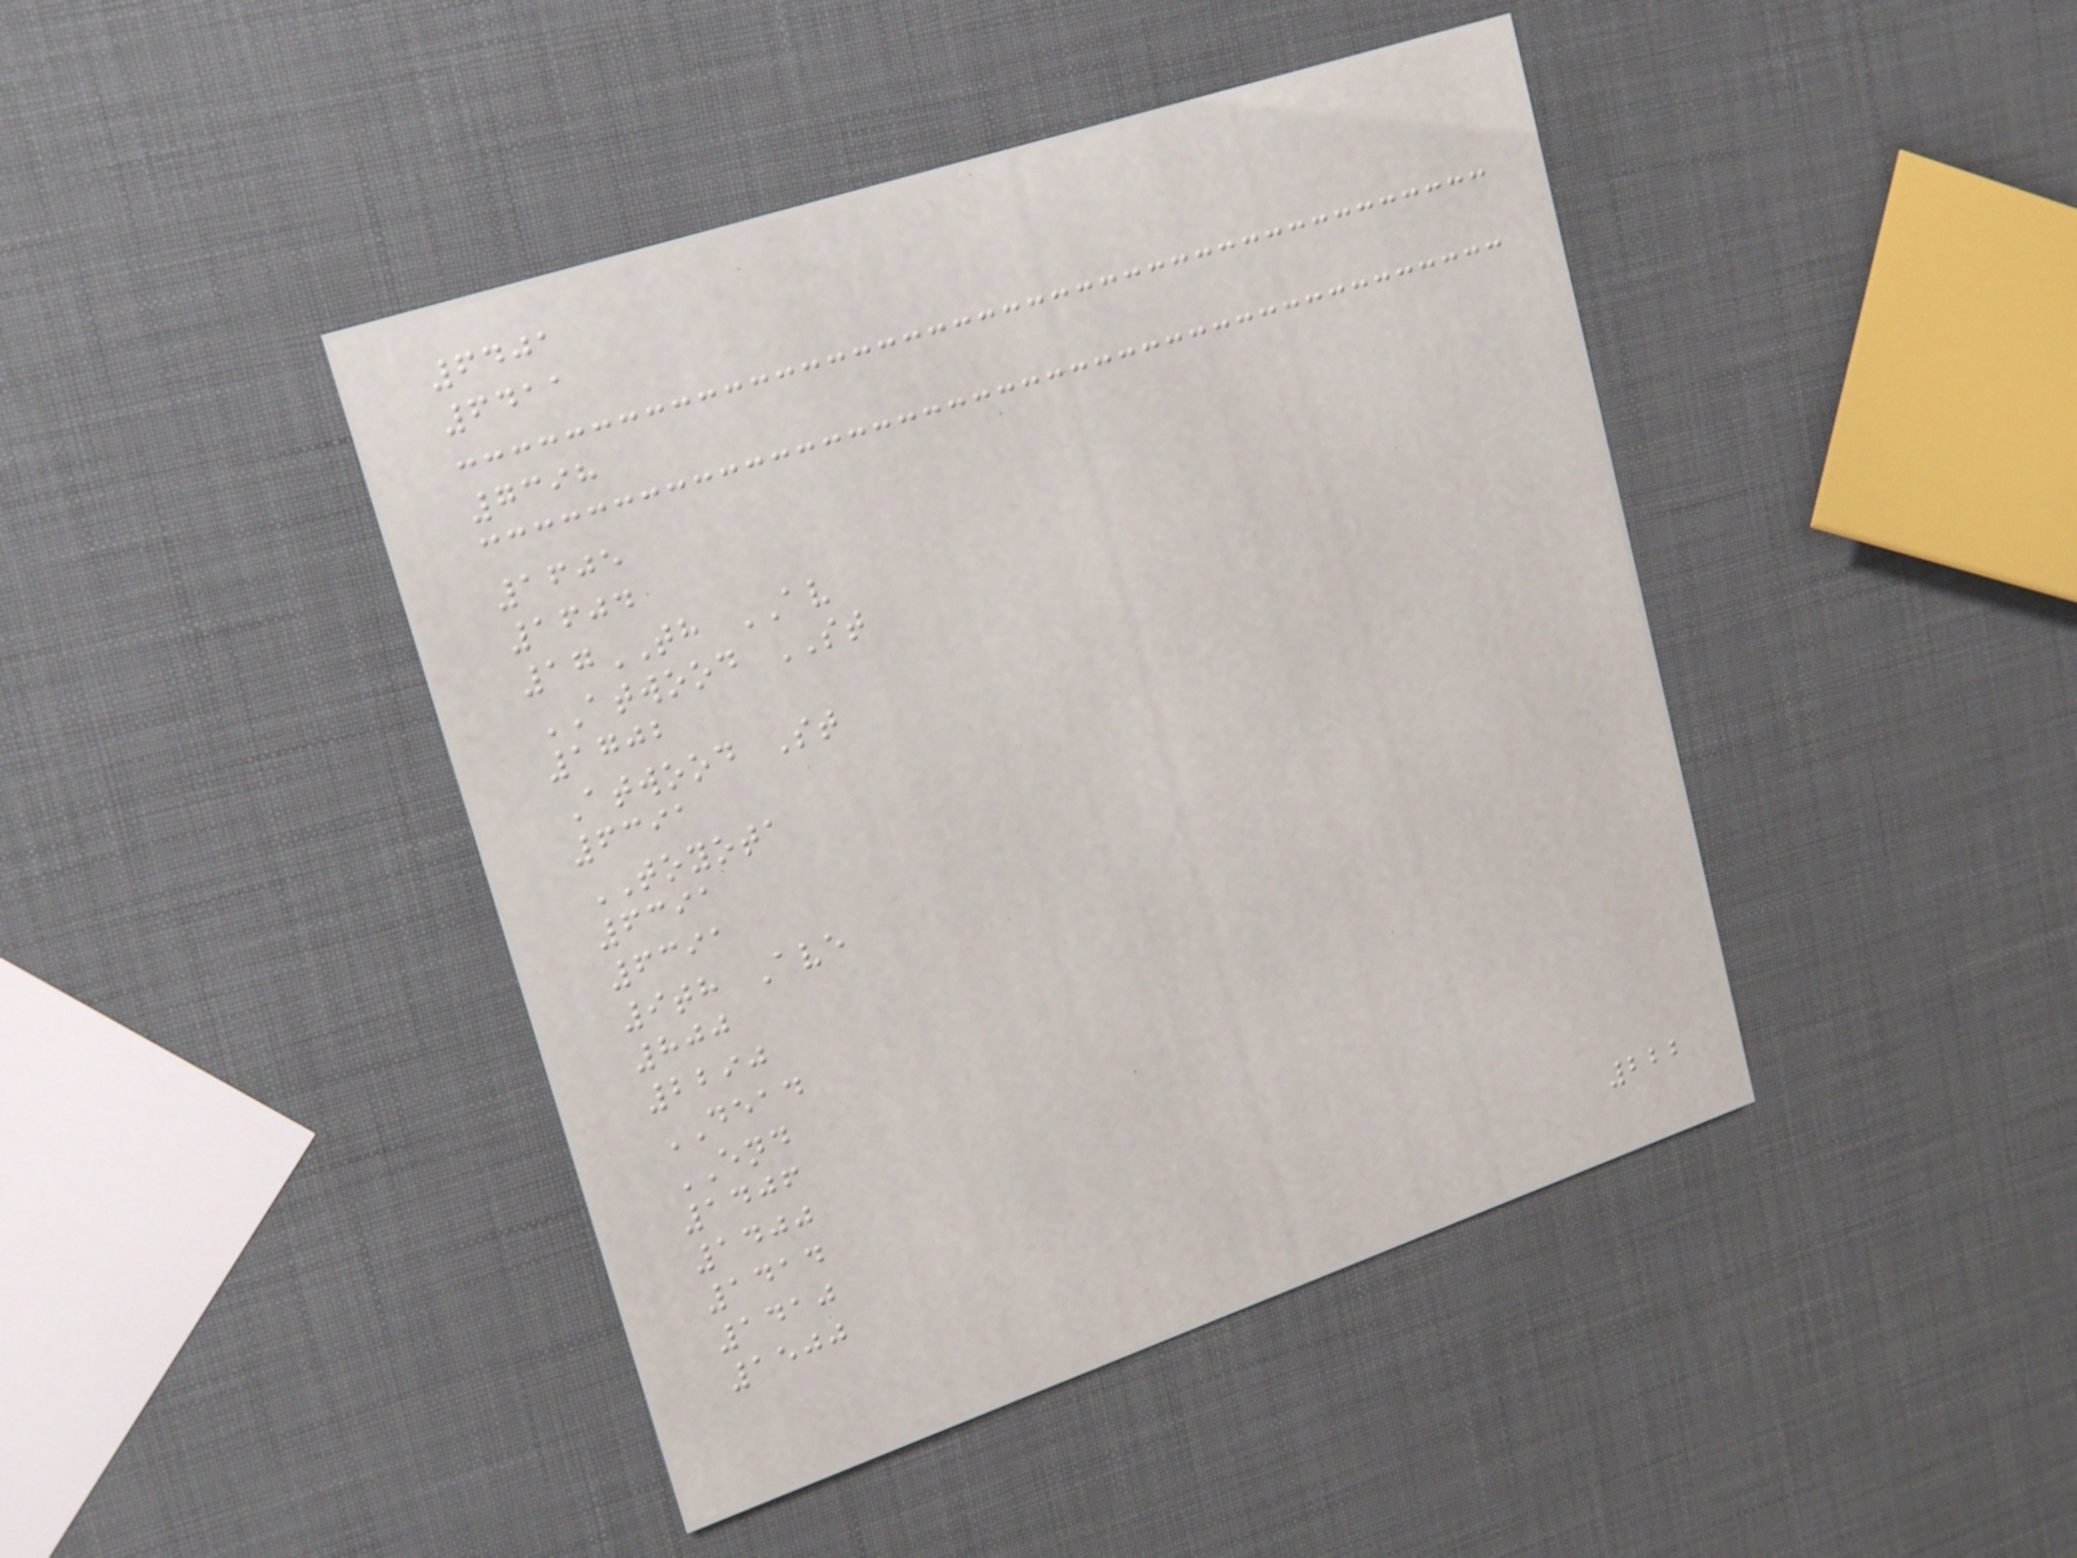6401
6411
7398
1605
1604
17TH AV
ATWOOD ST
1702
Atwood St
6391
TOYOTA
6391
6391
9th Ave
800
2290
DEAD
END
1406
1400
1414
1410
1500
222
